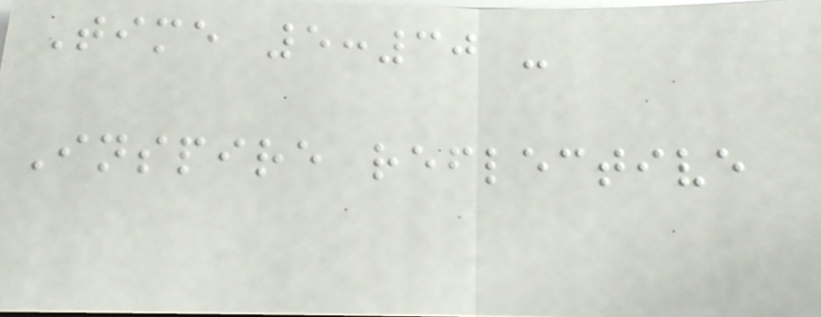Time 5:30 -
Inspire reflective
